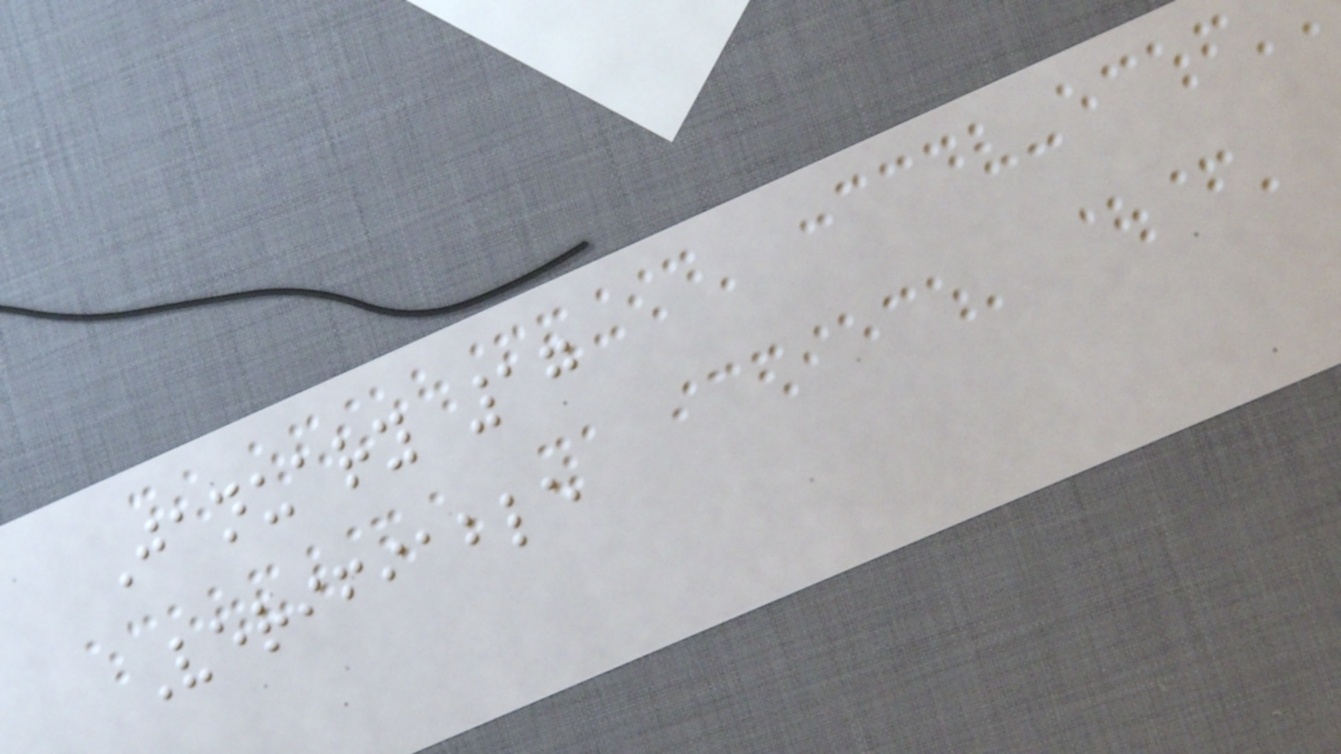January 17
Verifiable
